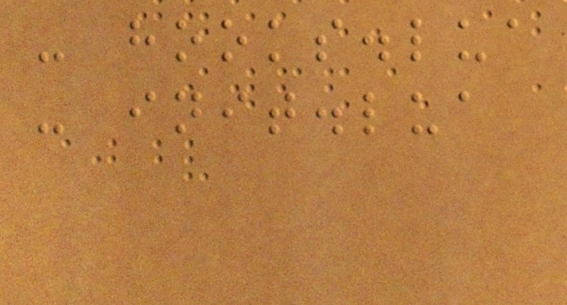- hooks.lua
- init.lua
